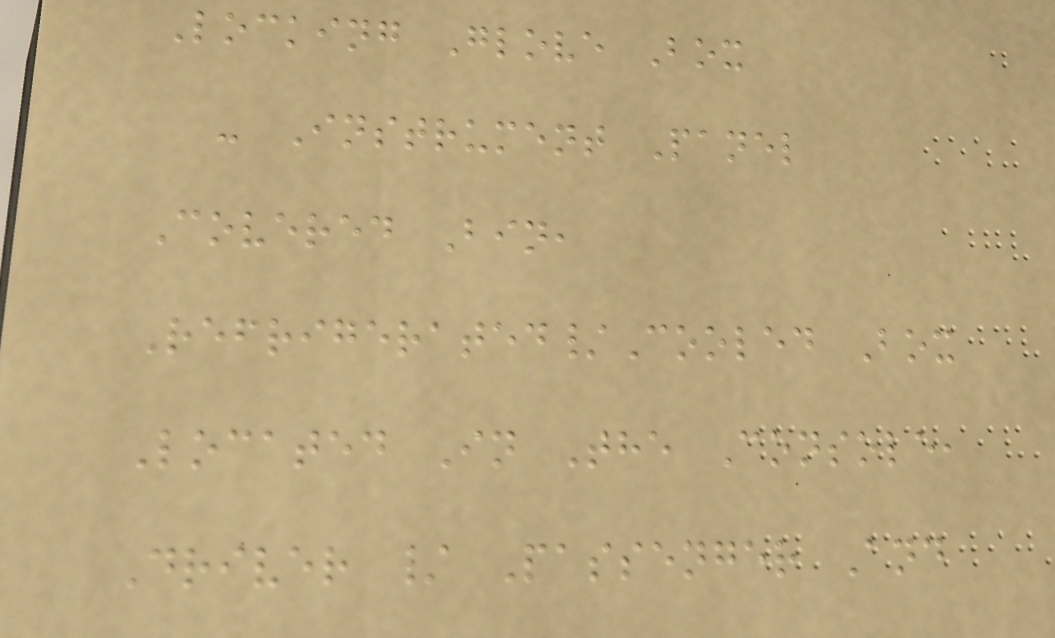Locking Glove Box
- Instrument Panel
Covered Bin,
Refrigerated/Cooled Box
Located In The Console,
Driver / Passenger And
